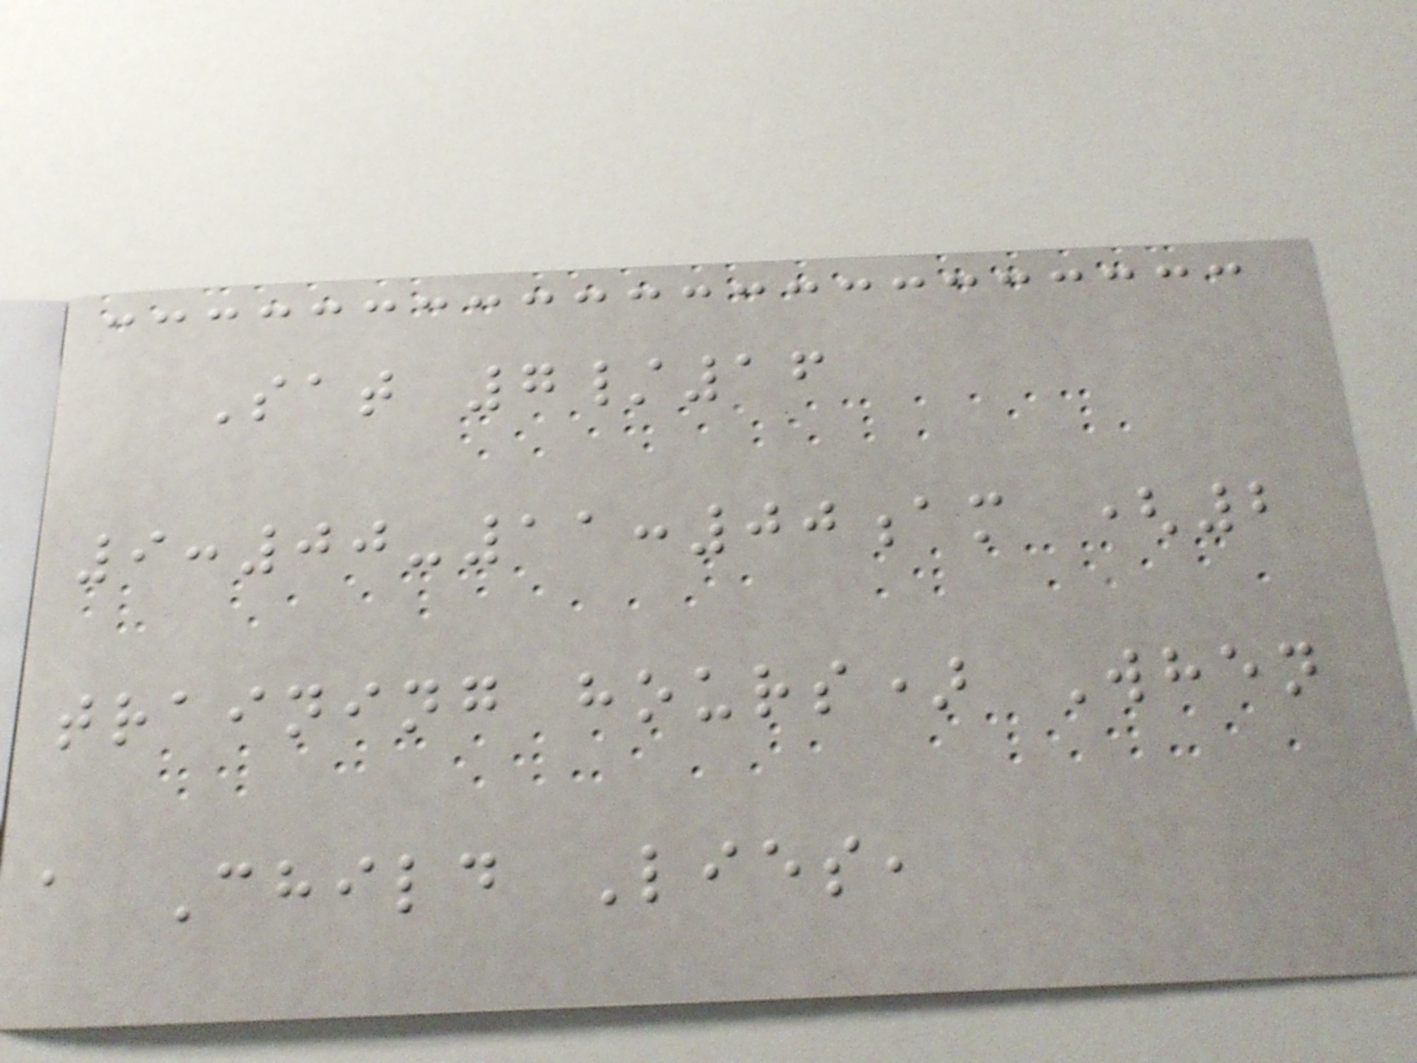Sat 7/16
9:00-11:00am (2
training hours) When
a Child Lies,
